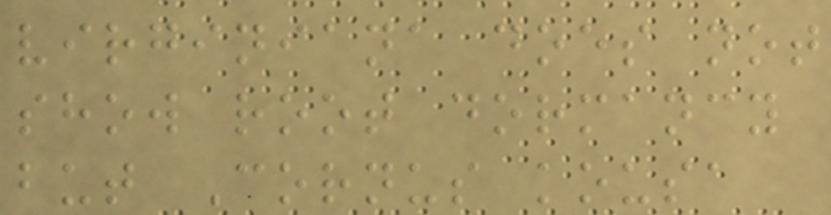virginiana does not
show root dormancy
but Cornus kousa
